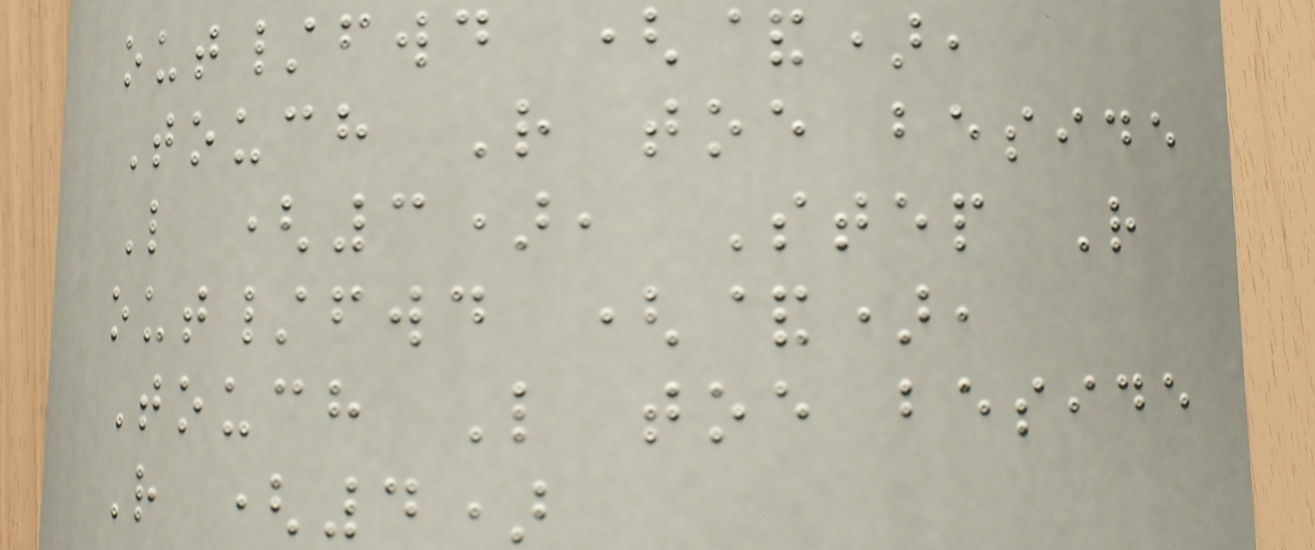out/fwd (&),
Touch R toe beside
L (3), Step R
out/fwd (&),
Touch L toe beside
R (4)
